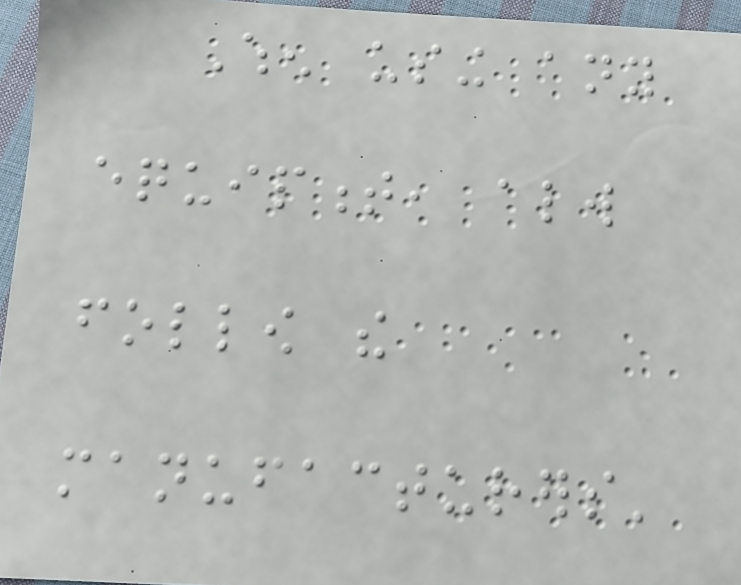When using any
equipment, always
follow the
manufacturers'
